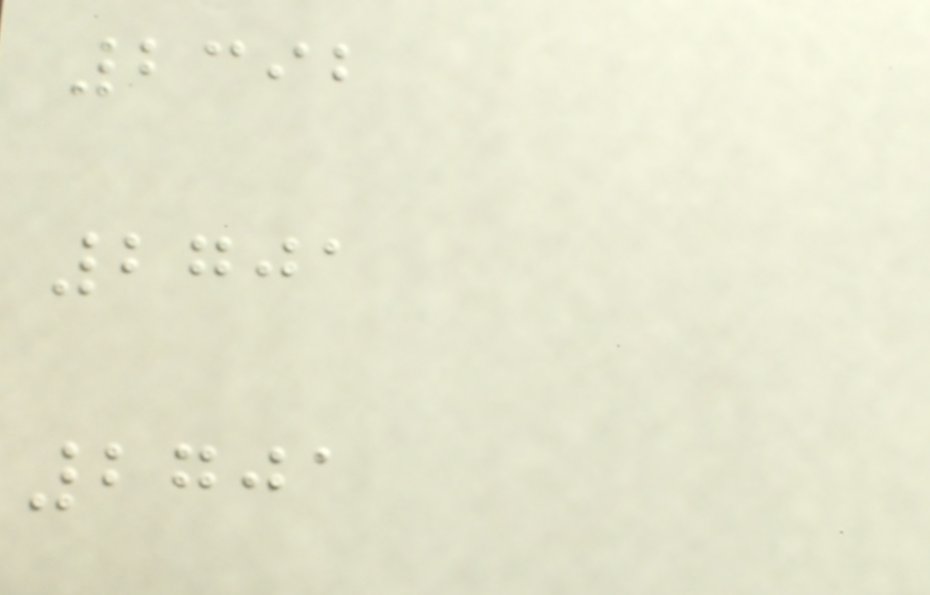2392
2701
2701
